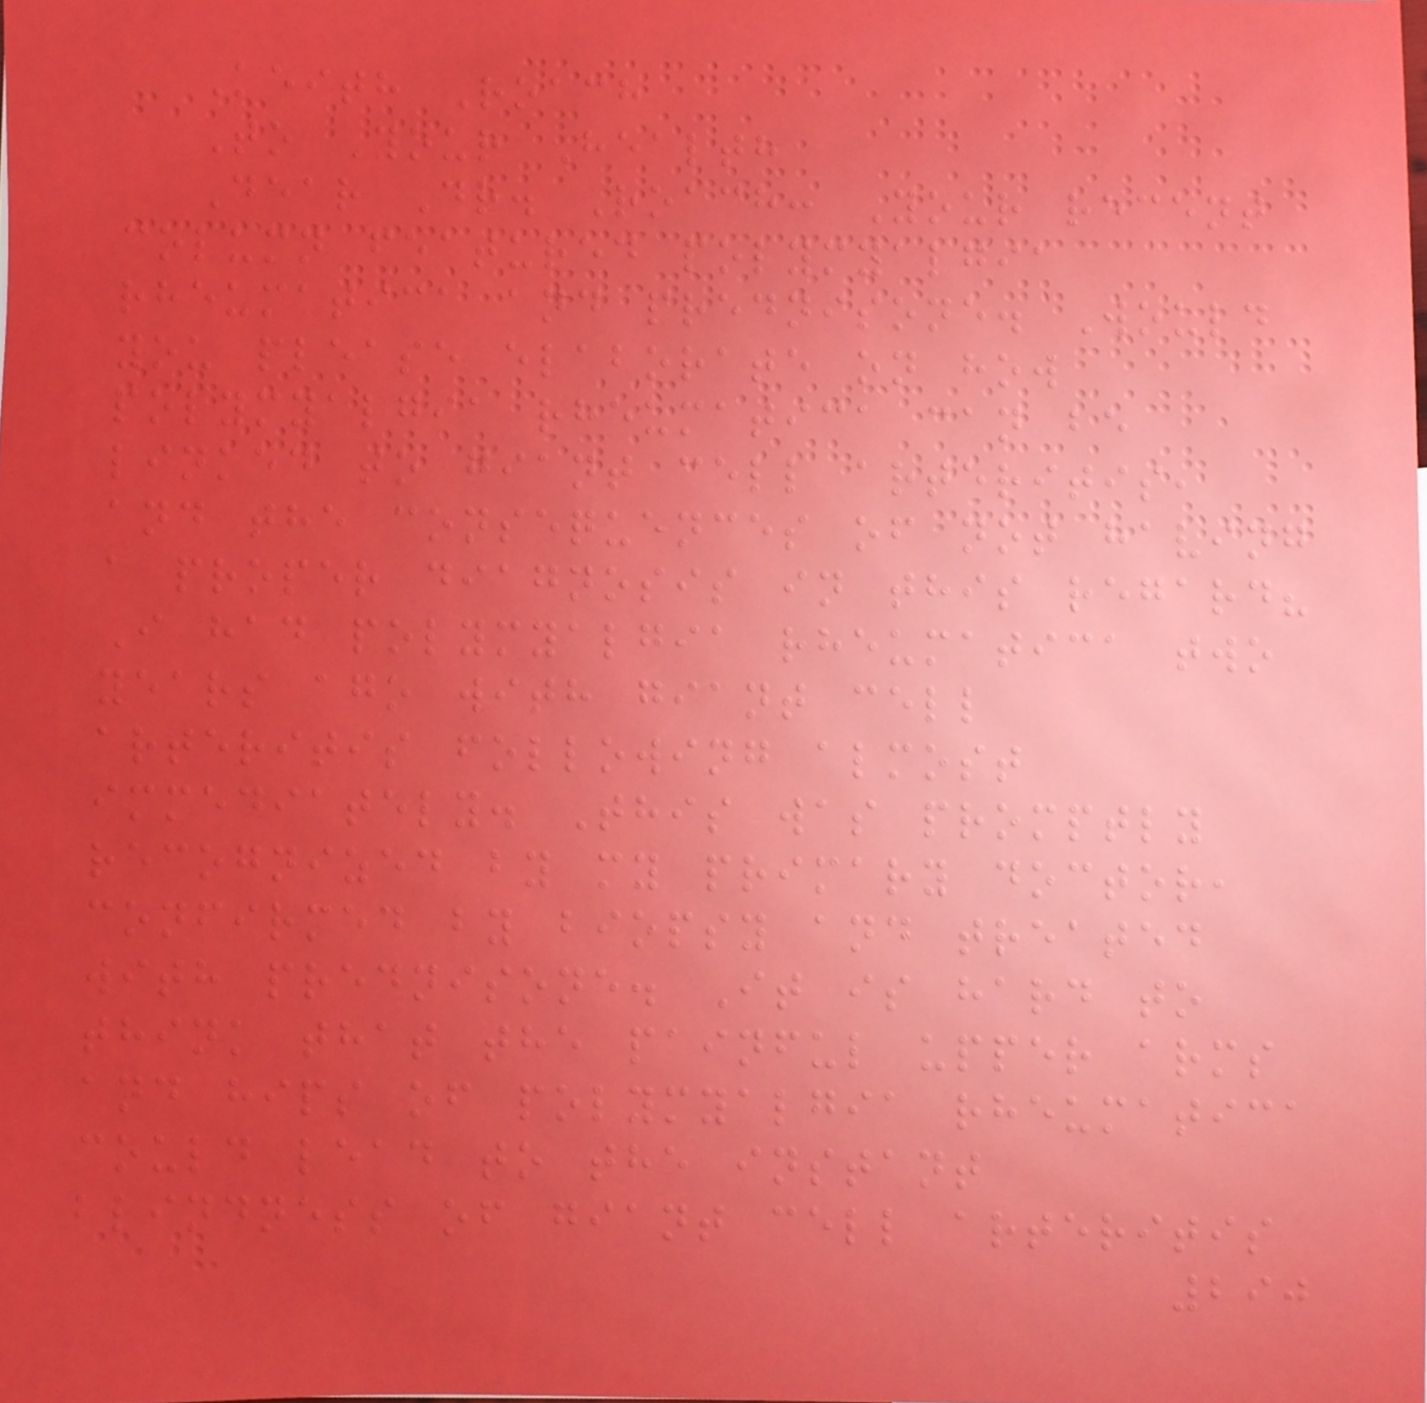Keith Roach
To Your Health
Dear Dr. Roach: Your recent
column featured polymyalgia
rheumatica and prednisone. Would
you please elaborate on how
polymyalgia rheumatica can be
linked to giant cell arteritis,
and the consequences of not having
a proper diagnosis in this regard?
I had polymyalgia rheumatica two
years ago with giant cell
arteritis following almost
immediately. This was promptly
recognized by my primary doctor,
confirmed by biopsy and treated
with prednisone. It is hard to
think that the painful upper arms
and hips of polymyalgia rheumatica
could lead to the instant
blindness of giant cell arteritis
290
